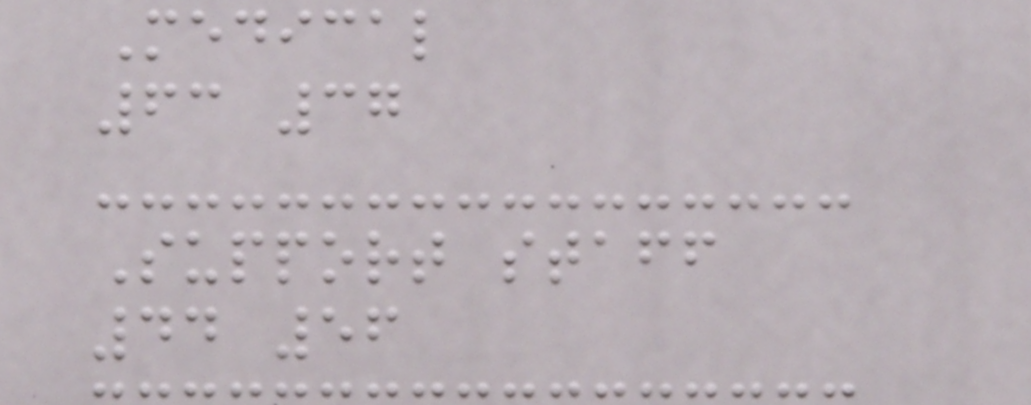Medical
63 37
Support staff
44 56
